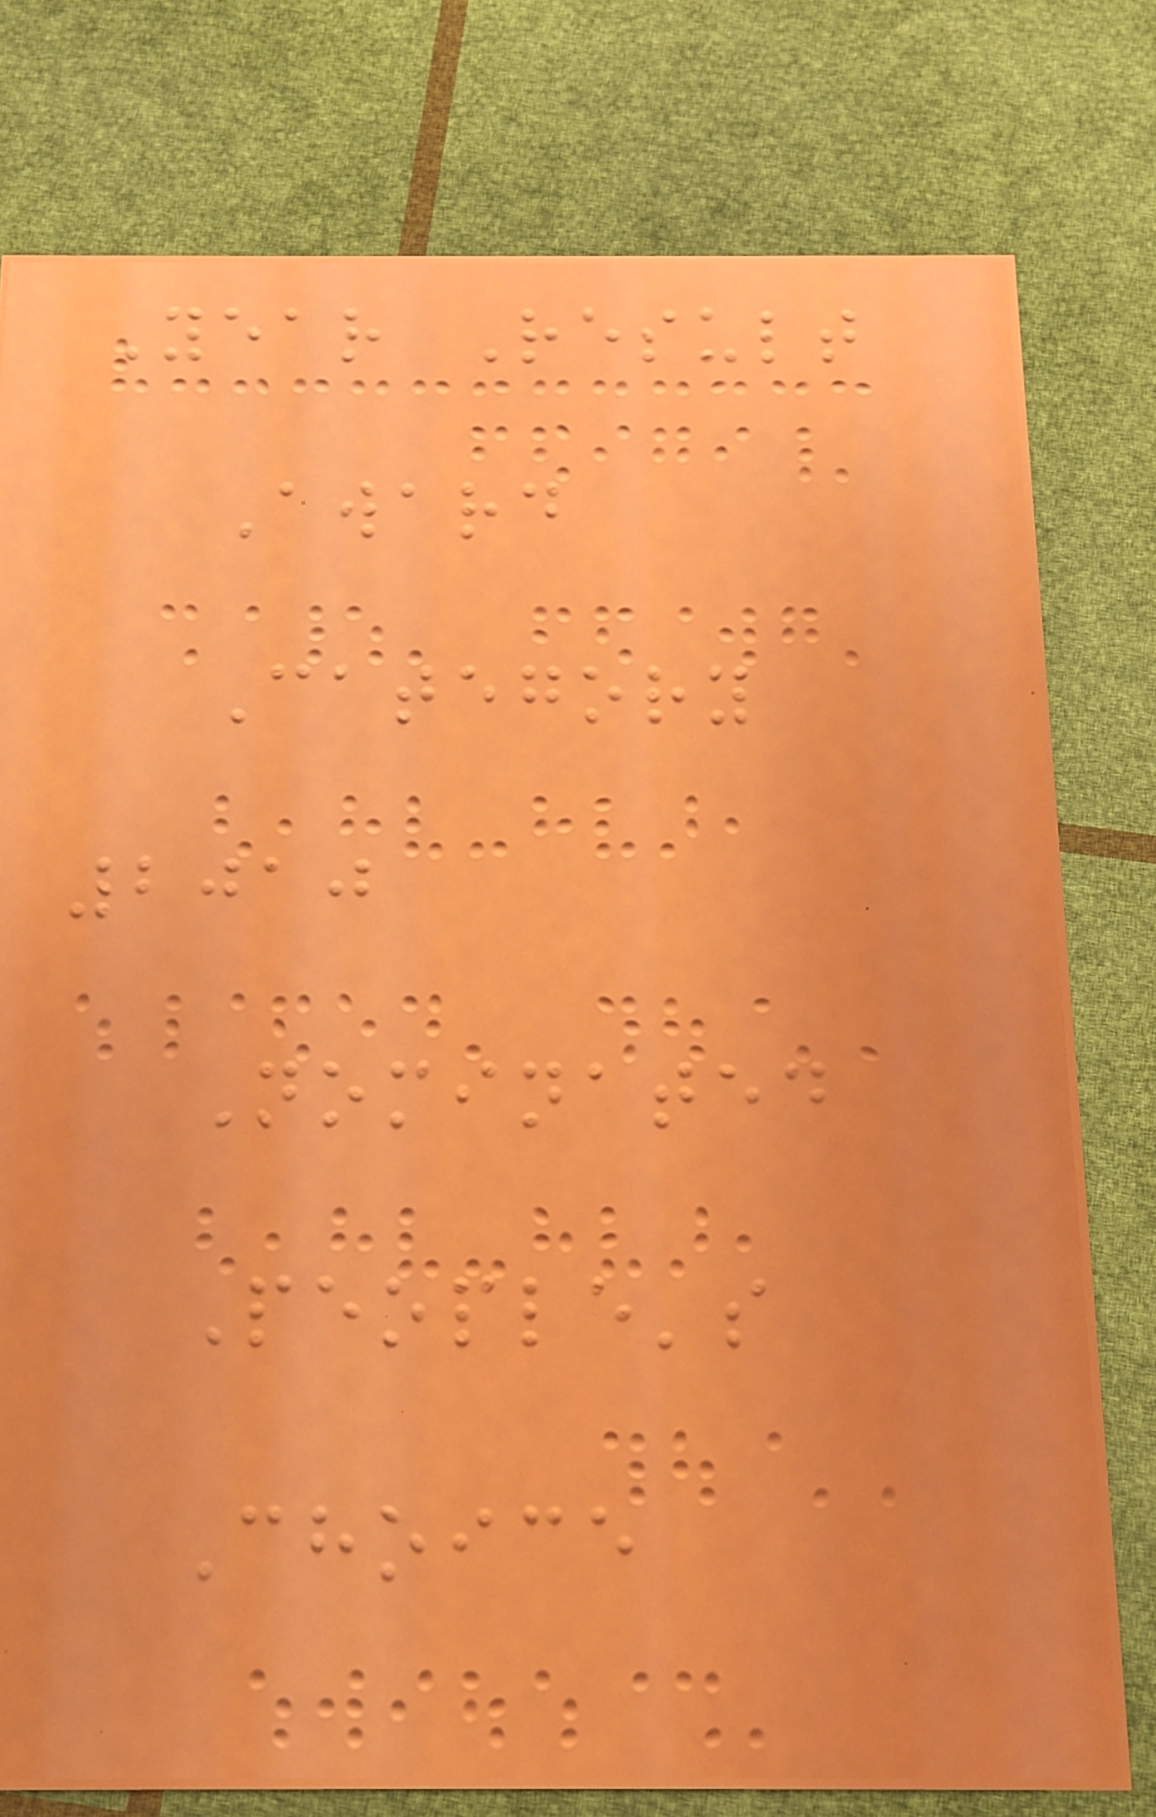Year Result
Award
Category
2010
Nominated
People's
Choice
